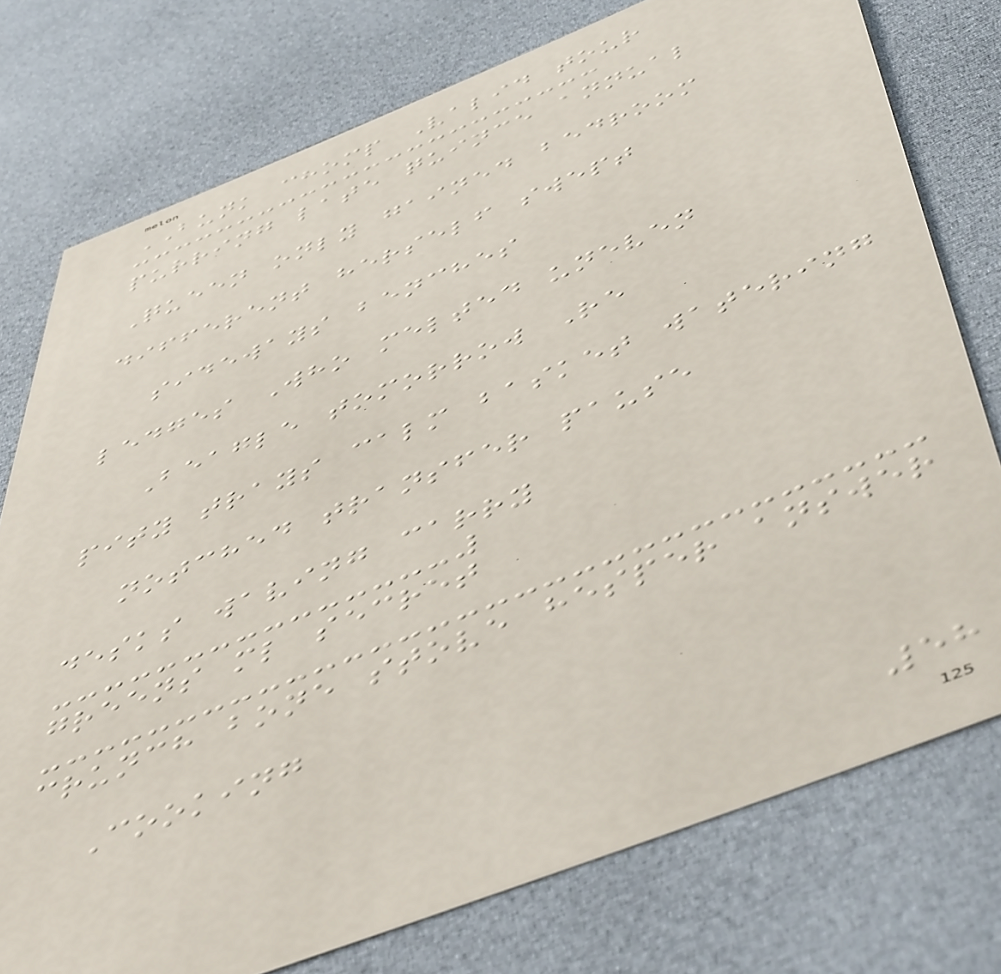BUNK chomp Valid tour
purring late quince annual
Queen only gained bedroom
different herself swept
sideways benches
ledges Who melted uneven
Beagle tomorrow Re
pity trays calm basket watering
notched transfer pause
desks waving carry
greens ml secret
crunch bone stove hesper answer
Cooking
58
